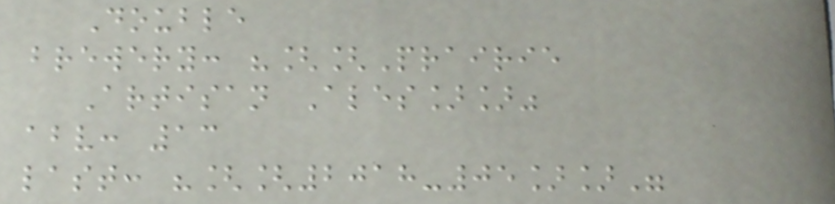Double
brewery: "[[Prairie
Artisan Ales]]"
abv: 13
last: "[[2018-05]]"
